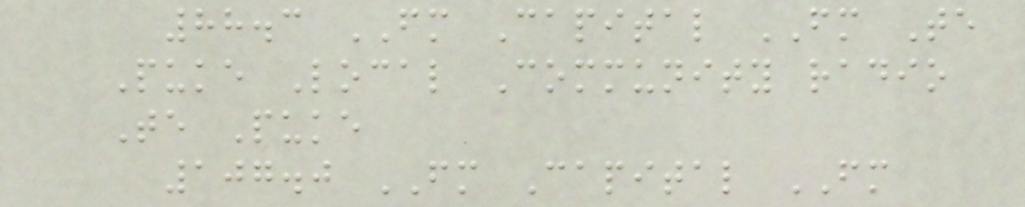88.3 FM Capital FM Te
Puke Local Community radio
Te Puke
107.0 FM Capital FM
